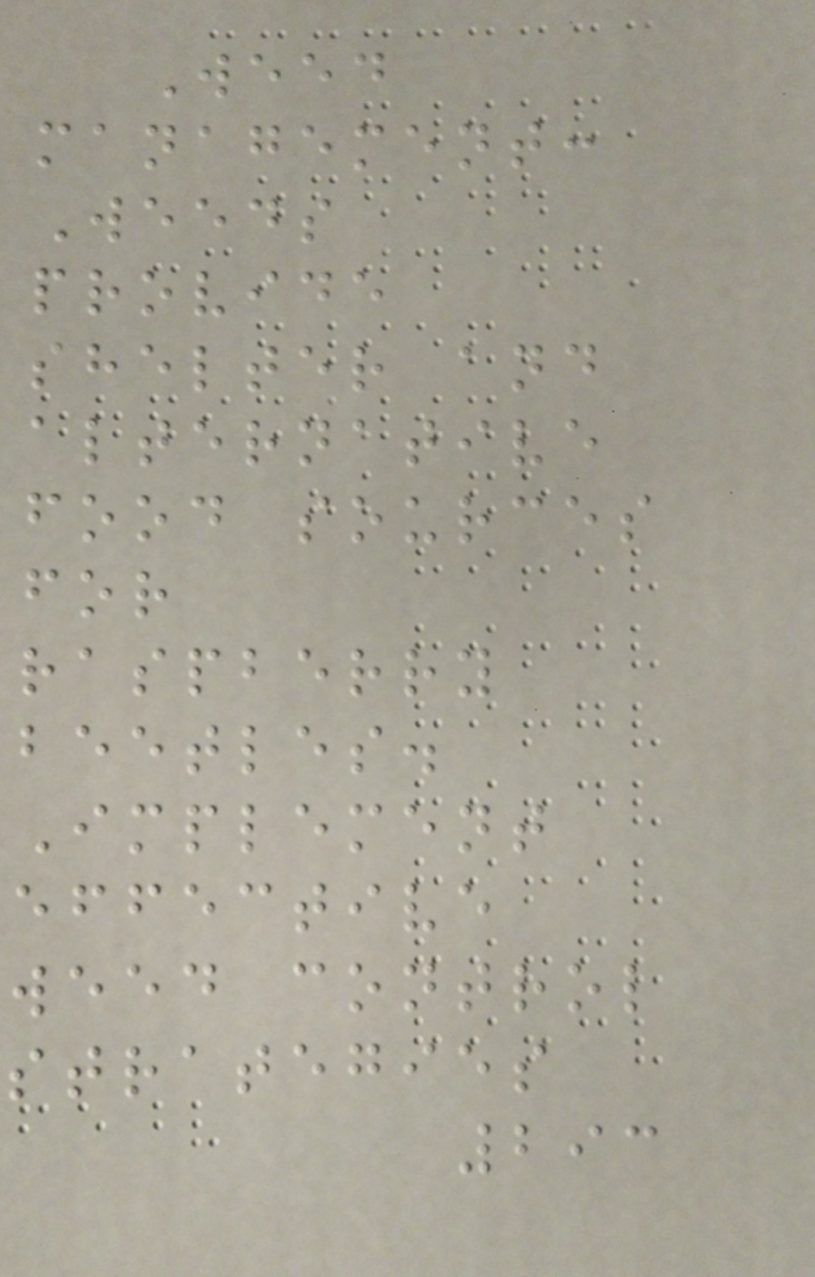Weed
management:
Weeds
provide
shelter and
alternative
food sources
for
raspberry
beetles.
Implement
effective
weed control
strategies
293
